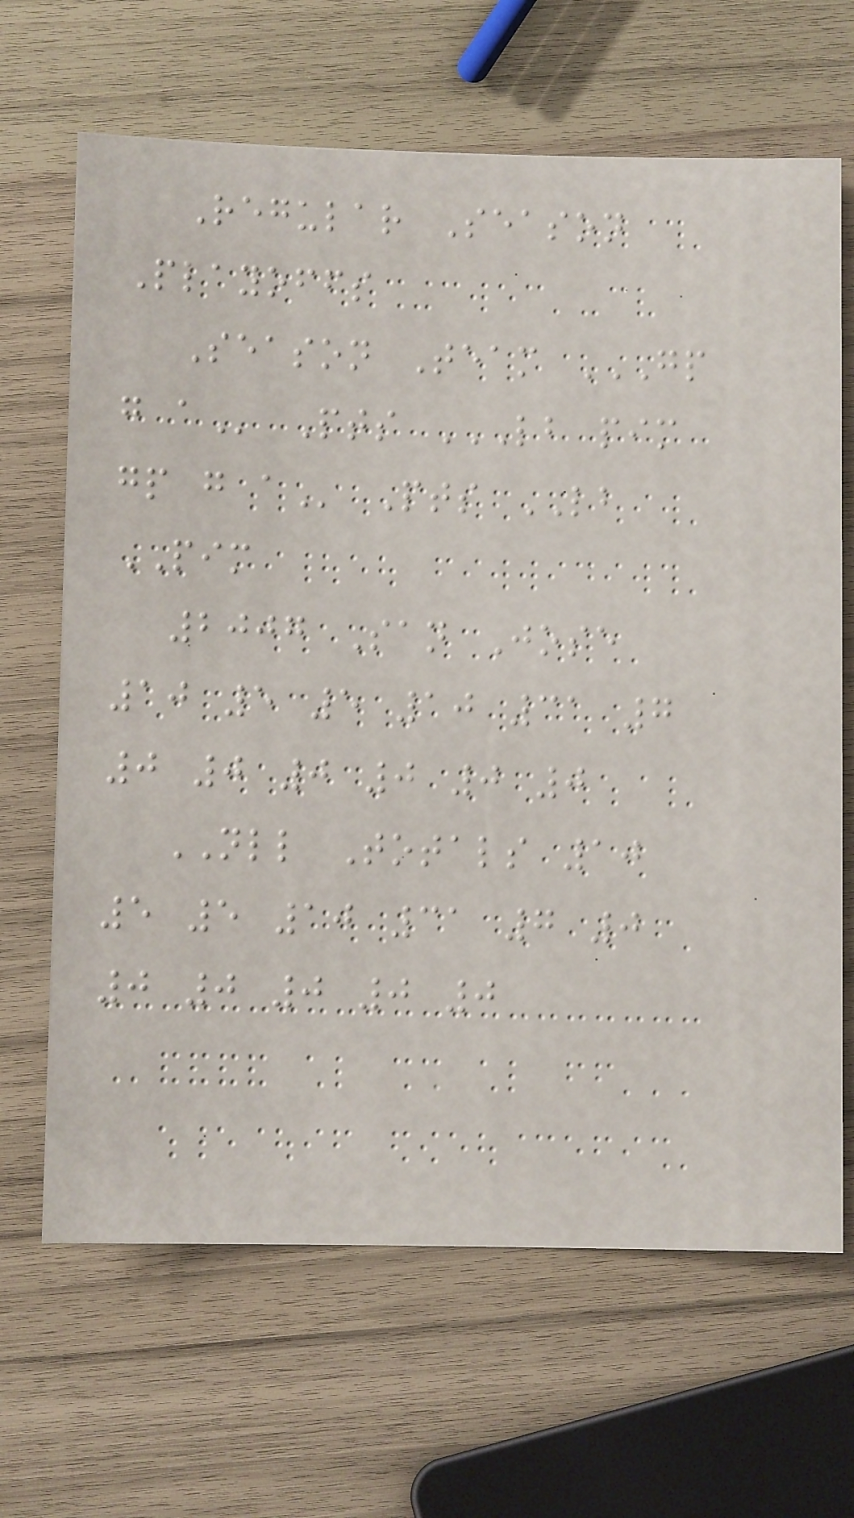Regular Season
Playoffs
Season Team GP
G A Pts LB PIM
GP G A Pts LB
PIM
2007 San Jose
10 5 5 10 31 7
0 0 0 0 0 0
NLL Totals 10
5 5 10 31 7 0
0 0 0 0 0
